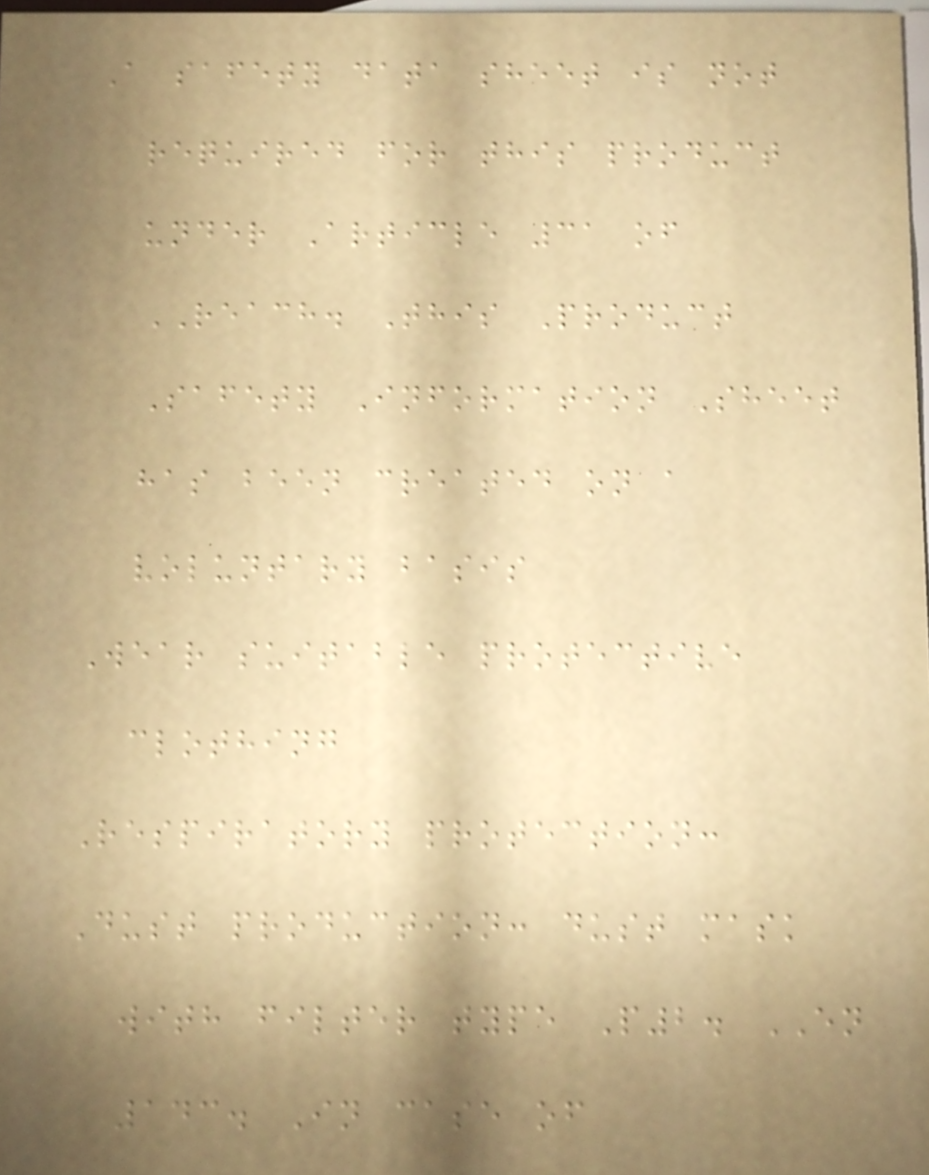A safety data sheet is not
required for this product
under Article 31 of
REACH. This Product
Safety Information Sheet
has been created on a
voluntary basis
Wear suitable protective
clothing
Respiratory protection:
Dust production: dust mask
with filter type P2. EN
143. In case of
